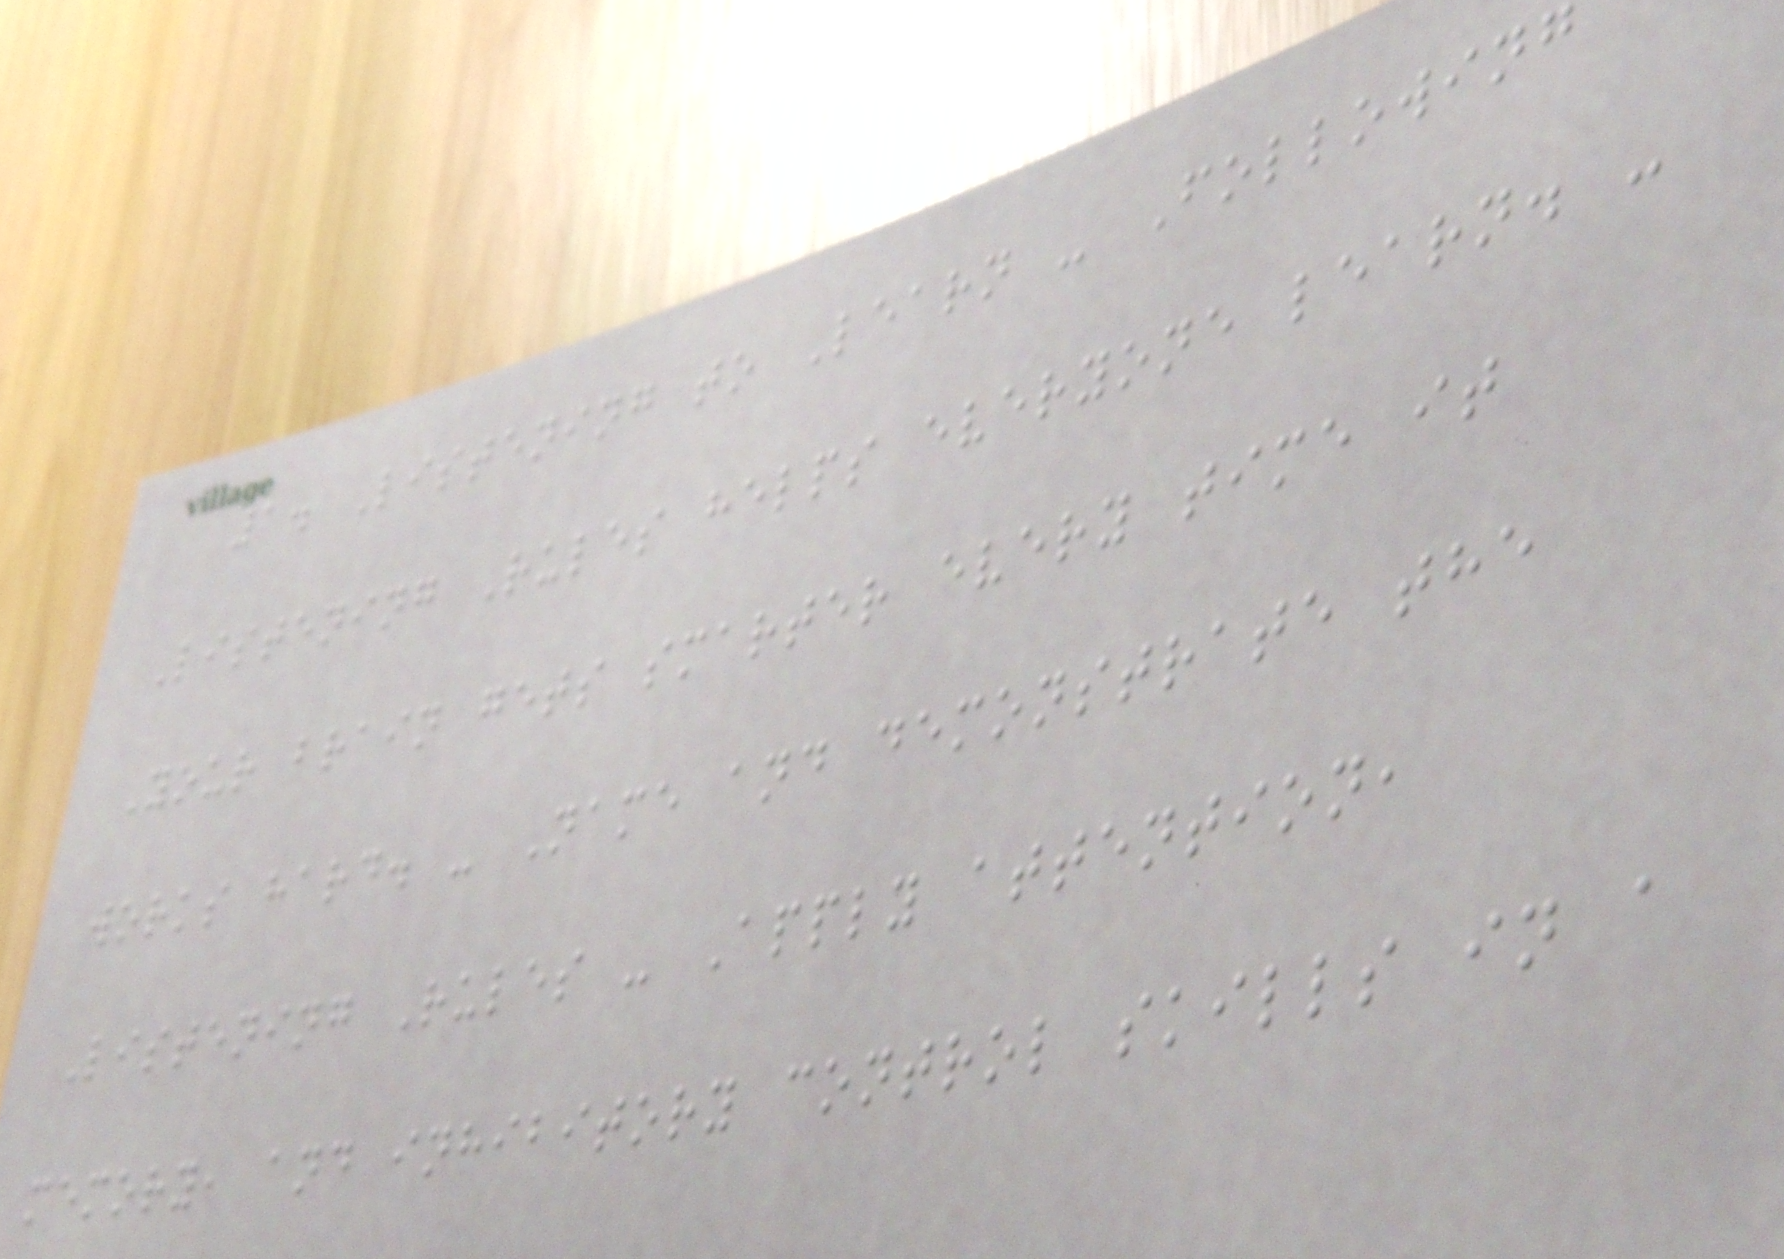1. Listening to Learn - Following
Listening Rules helps everyone learn. -
Your brain gets smarter every time it
works hard. - Name and demonstrate the
Listening Rules - Apply attention,
memory, and inhibitory control skills in a
